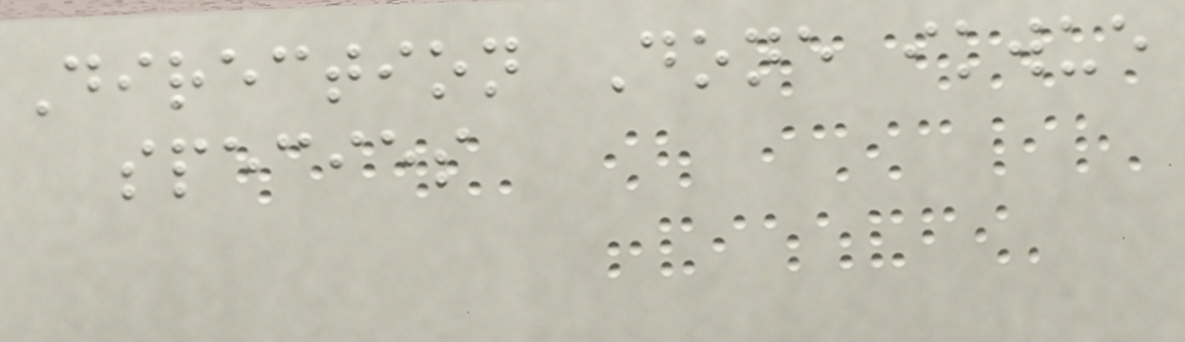Direction Done ikwue
species
